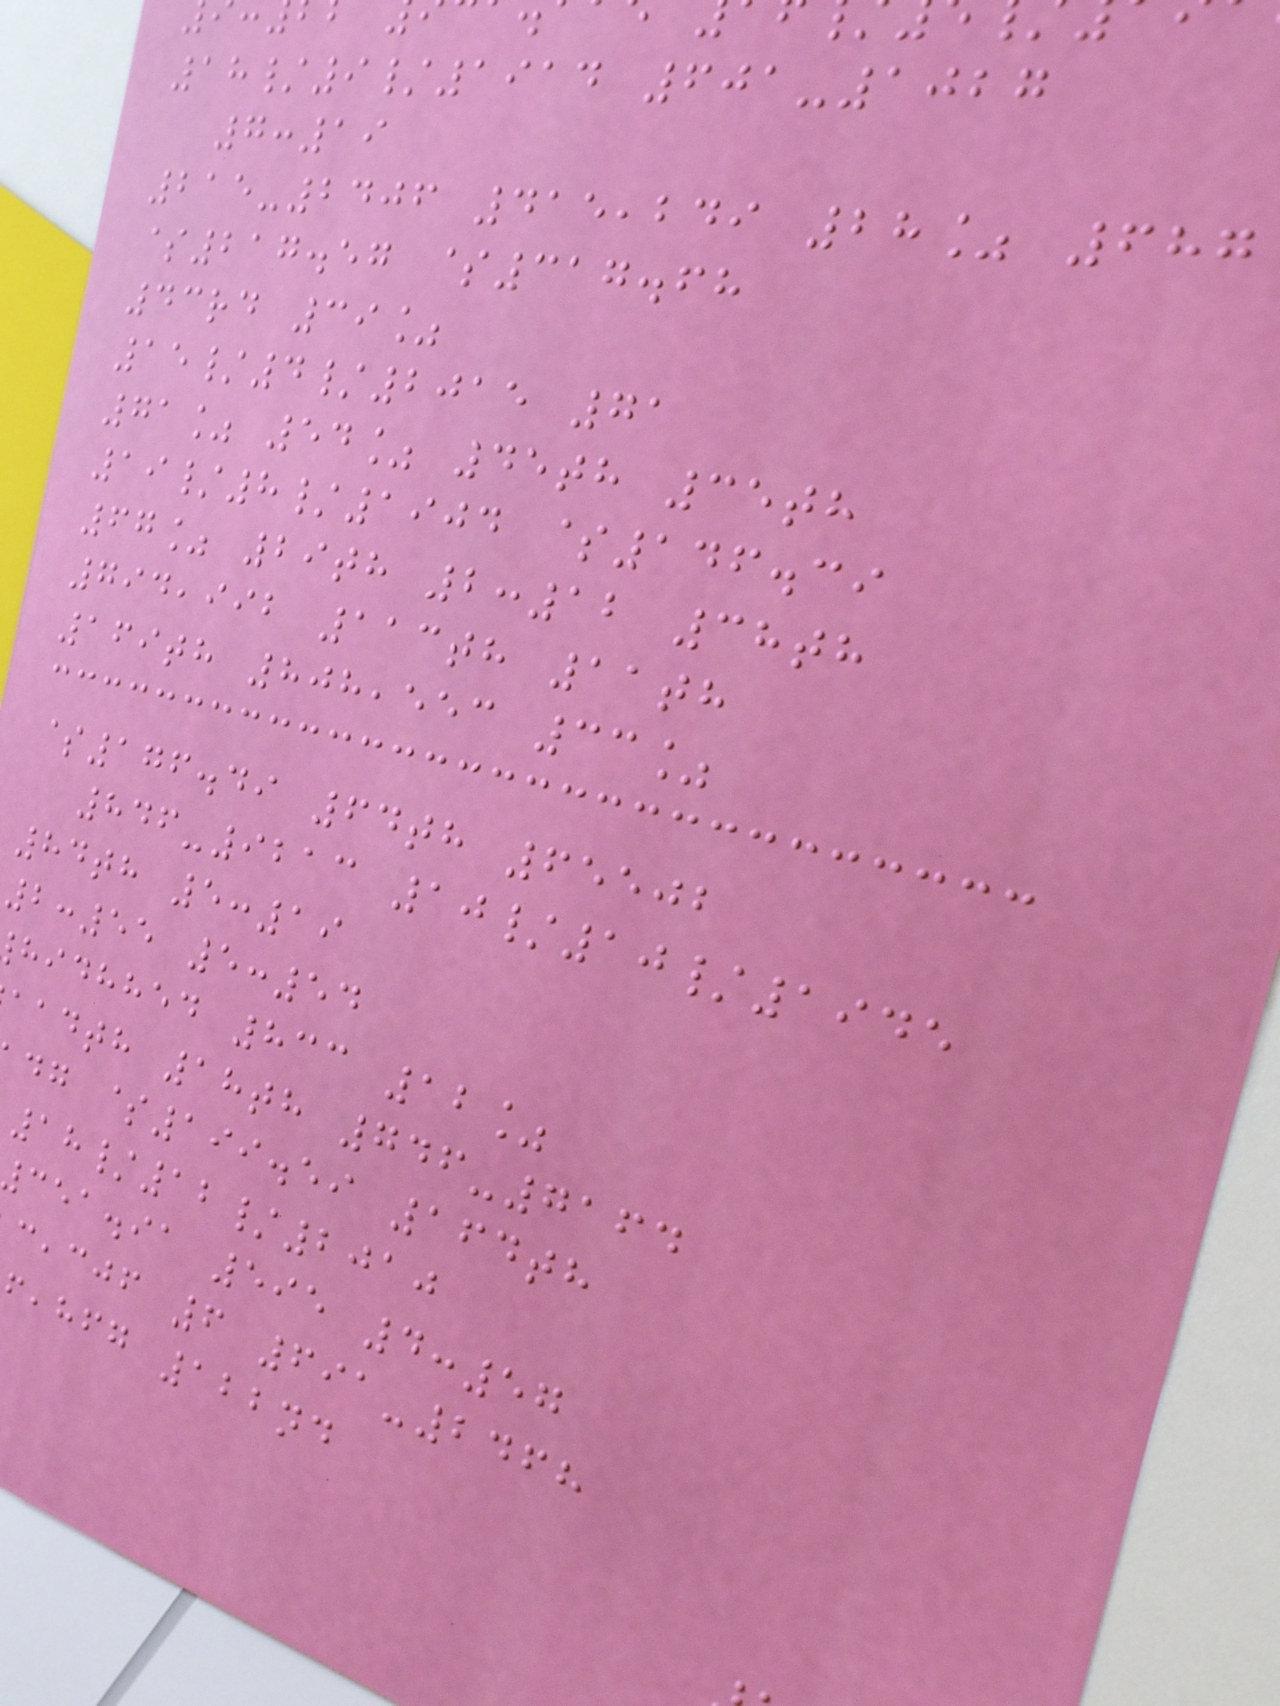18/9/1914 601-1027
7:19
215-2406 415,249 28% 687
$217.57 $317.68
43rd 39%
15/4/2015 71
71% 54% 45th 35th
19/8/1904 $146.39
67% 29th 2:12 38th
794,992 113th 11th
169th 808,553 33%
$176.49 64th 65502
846-9213 10/10/1945
84th 5:19
2:55 5:54
hidhhed 833 12%
aadth 18th 746-7164
dg $199.59 164th
18/12/2010
cea.ia 595 4:57
,cjf 6 691-2468
,hfg 122nd
